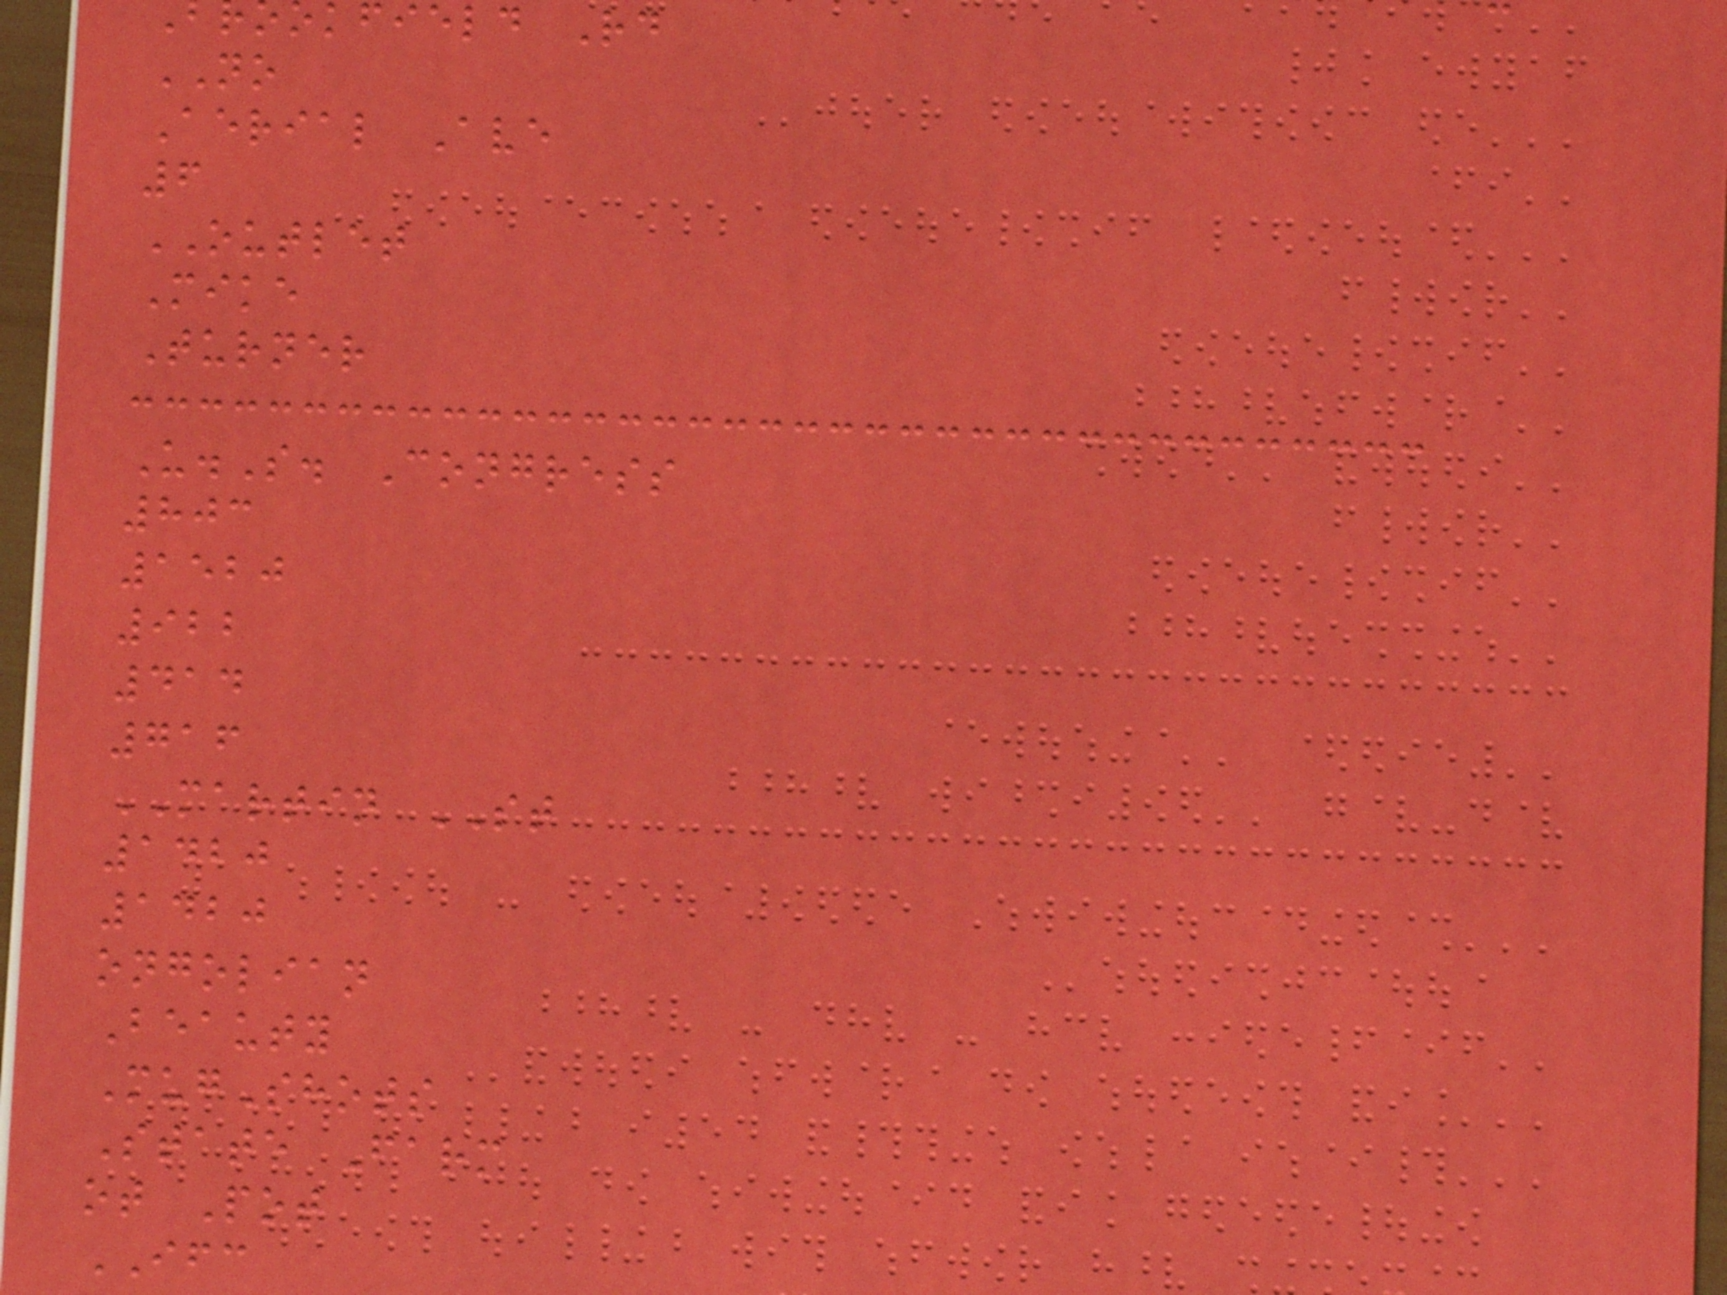kfield Rd
NO
Aerial Ave
6
OUTLET
Mike
Turner
U.S. Congress
803
1520
922
414
716
MARTIN ST
1420
1420
ongolian
Beauty
MugShots
State Farm
ot Pot
IFC
